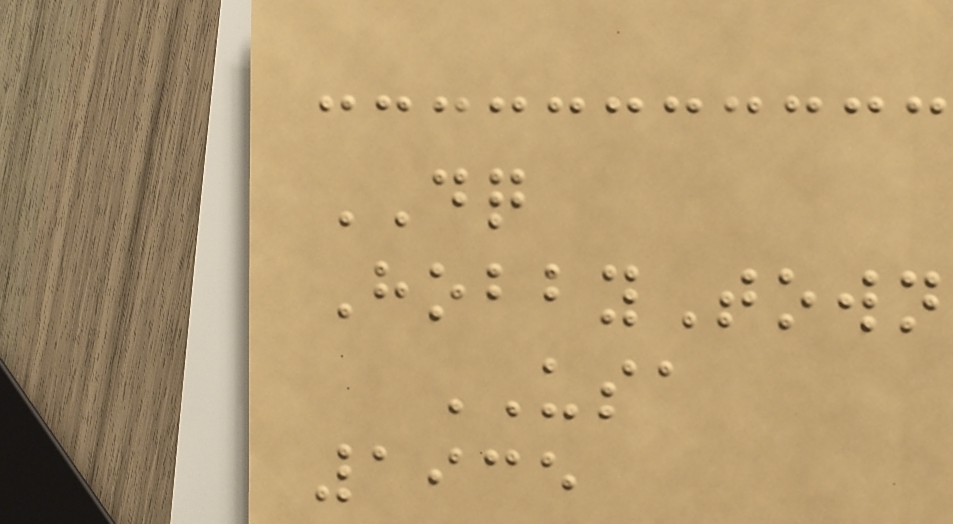DQ
HobbyTown
USA
1935
